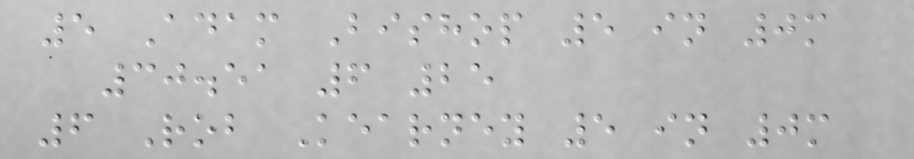5 Adam Bishop 5 in 0m
30.51 6 25
6 Rob Kearney 5 in 0m
